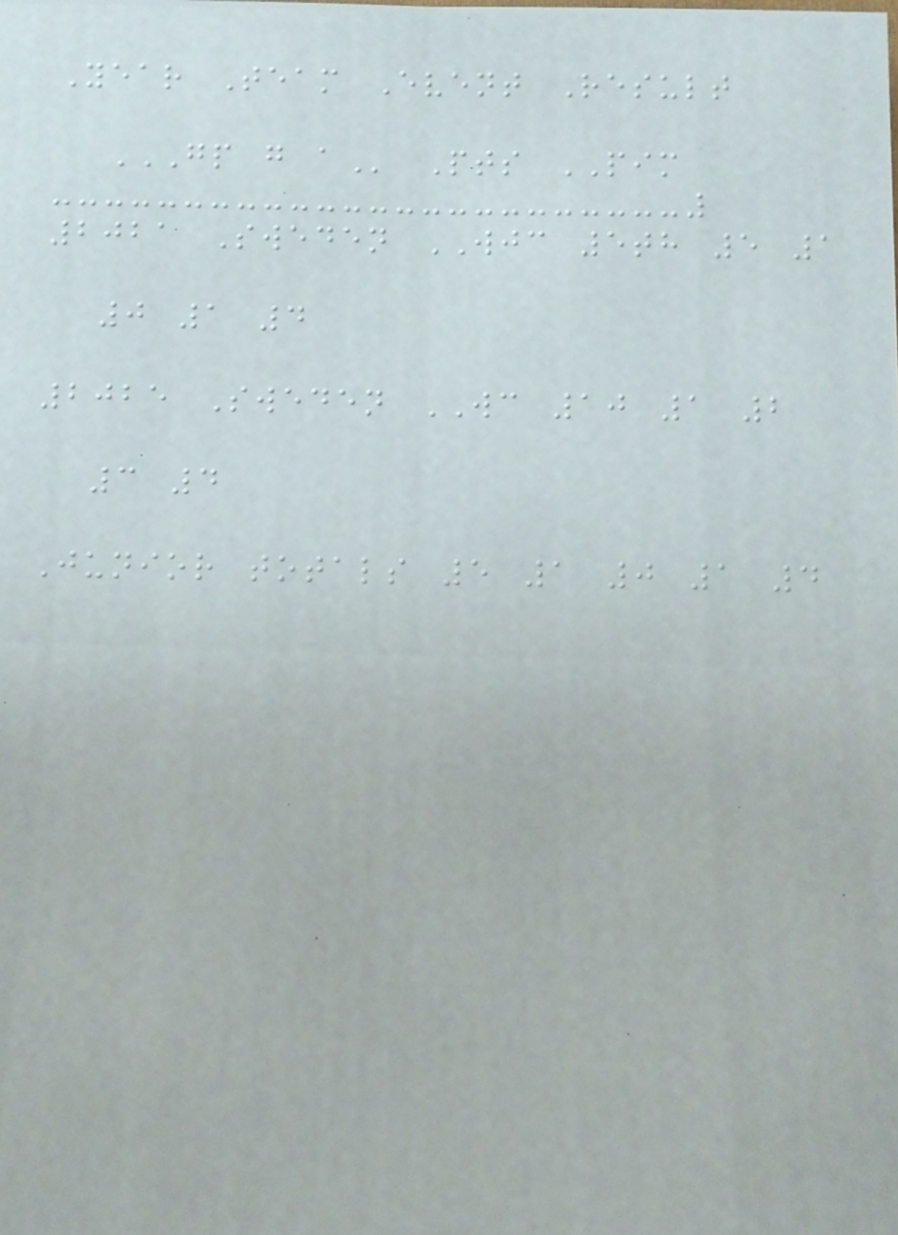Year Team Event Result
GP G A Pts PIM
2021 Sweden WJC 5th 5 1
0 1 4
2025 Sweden WC 10 1 2
3 4
Junior totals 5 1 0 1 4
